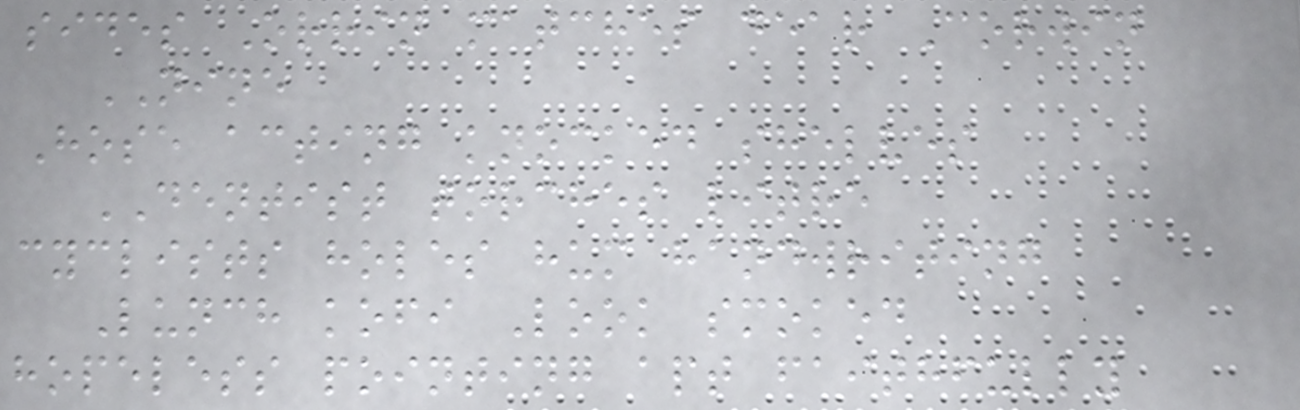sides Orrin matches dear Corwin
NINE
Hose acting knocked shelves
DENTIST torches litre
cyclists holes hum handwriting
Lunch kofi Look smoked
hopeless pointing apt faithfully
